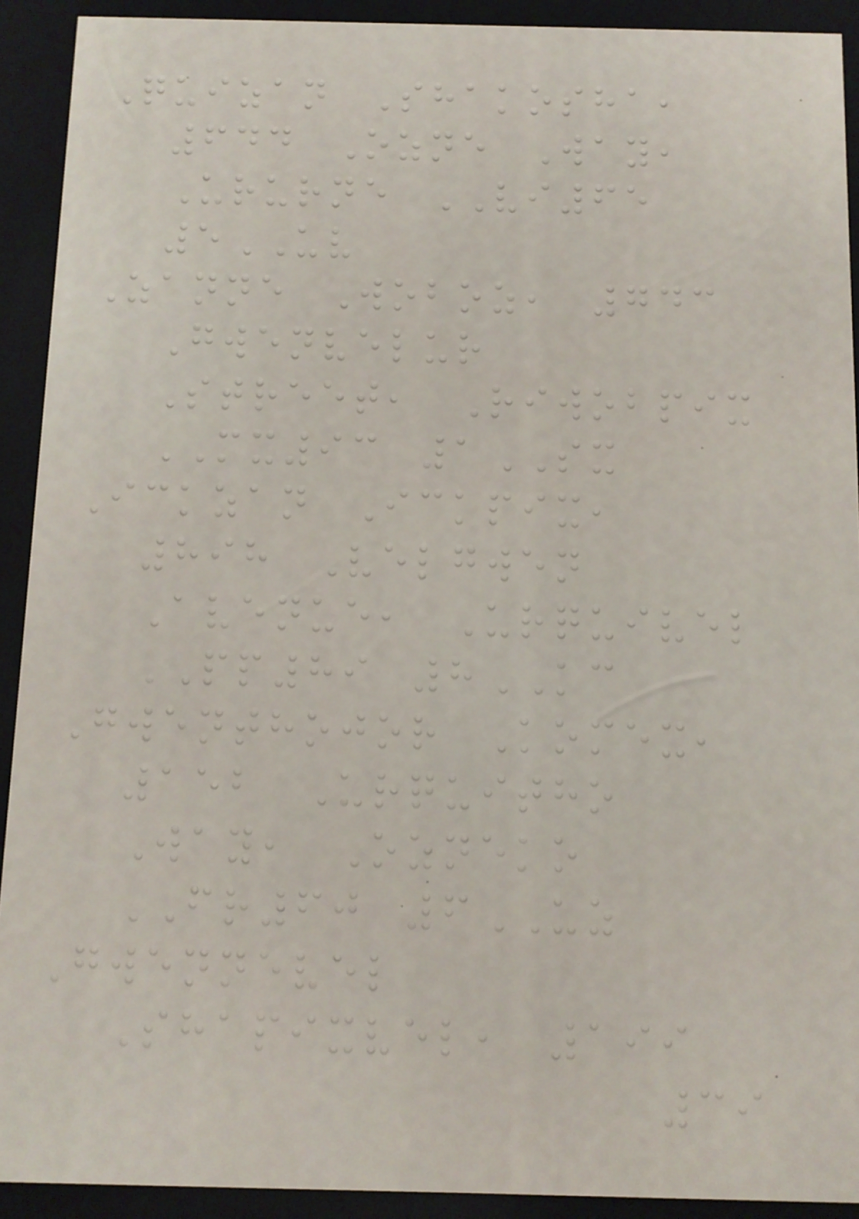Quizan Shakosha,
644 Ozne Way,
Ururne VI65
5UV
Zanne Woboz, 743
Gwenvelur
Street, Riwobpix
MX93 1SX
Ickzan Ickpix,
898 Velgwen
Avenue, Urquivel
PP89 8KC
Gwenthojor Komex,
152 Urquitho
Way, Ozneko
FR60 6UZ
Gwennevel
Shapixvel, 199
39
